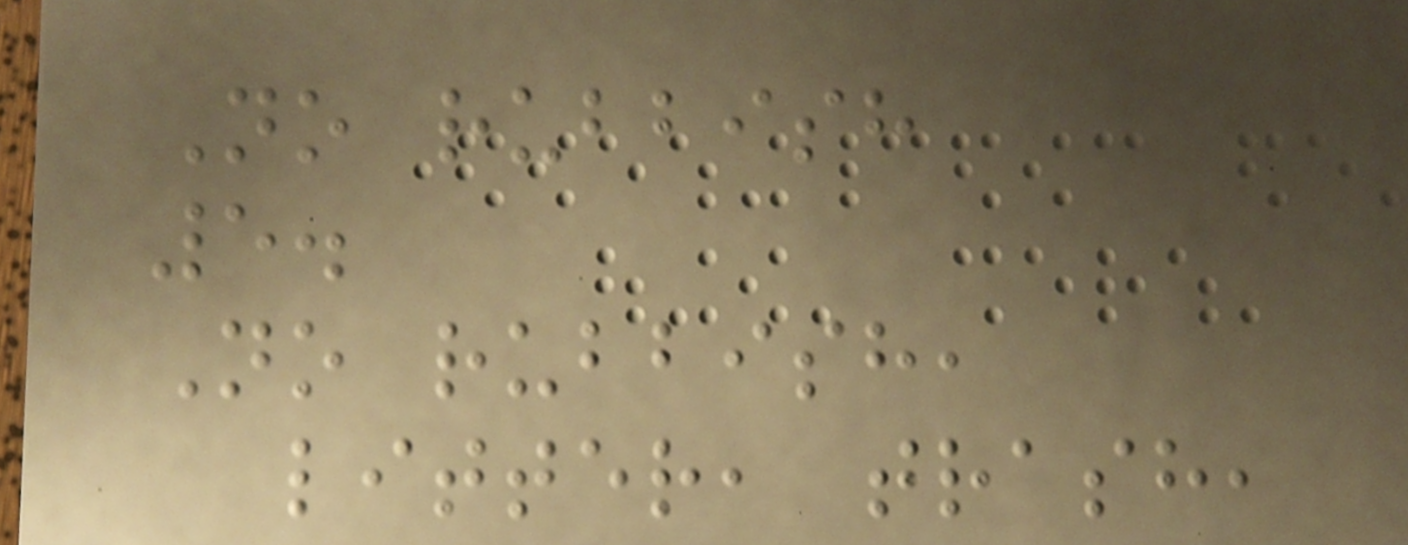No rubbish
5.
No rubbish,
litter, trash,
